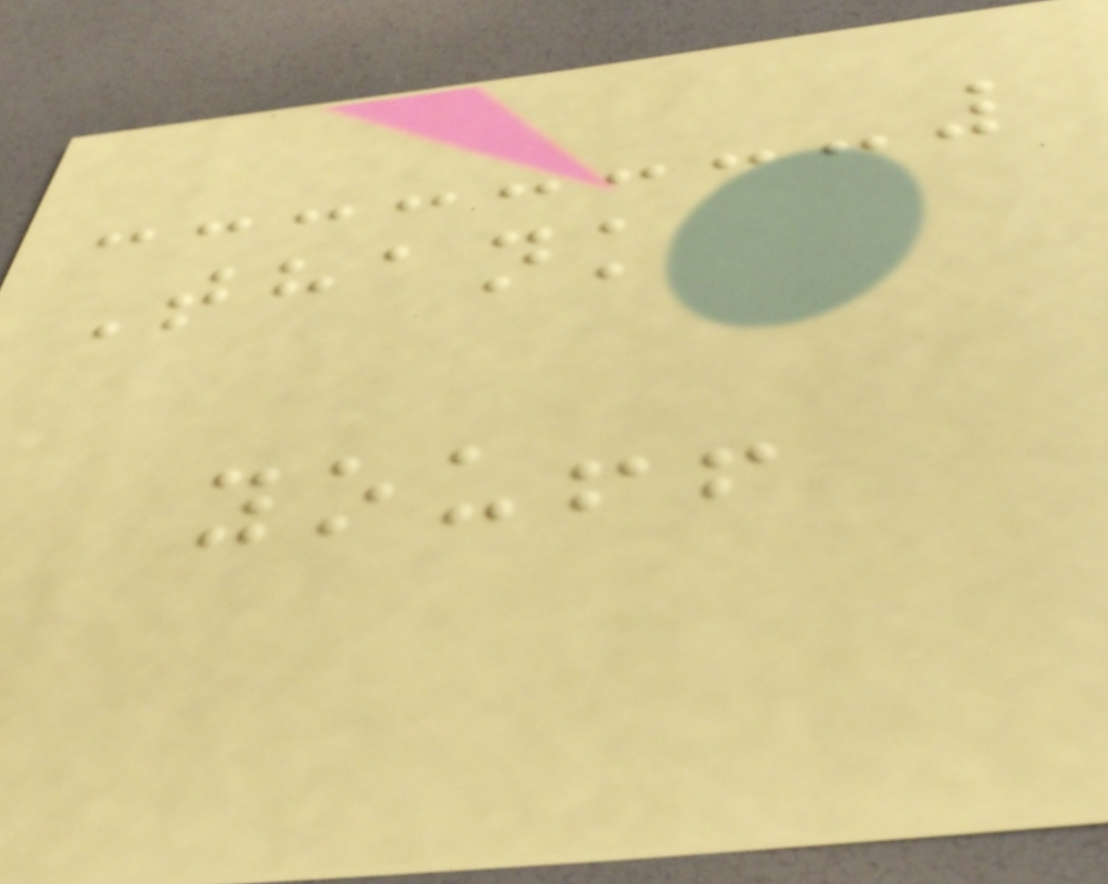Thank
you!!
